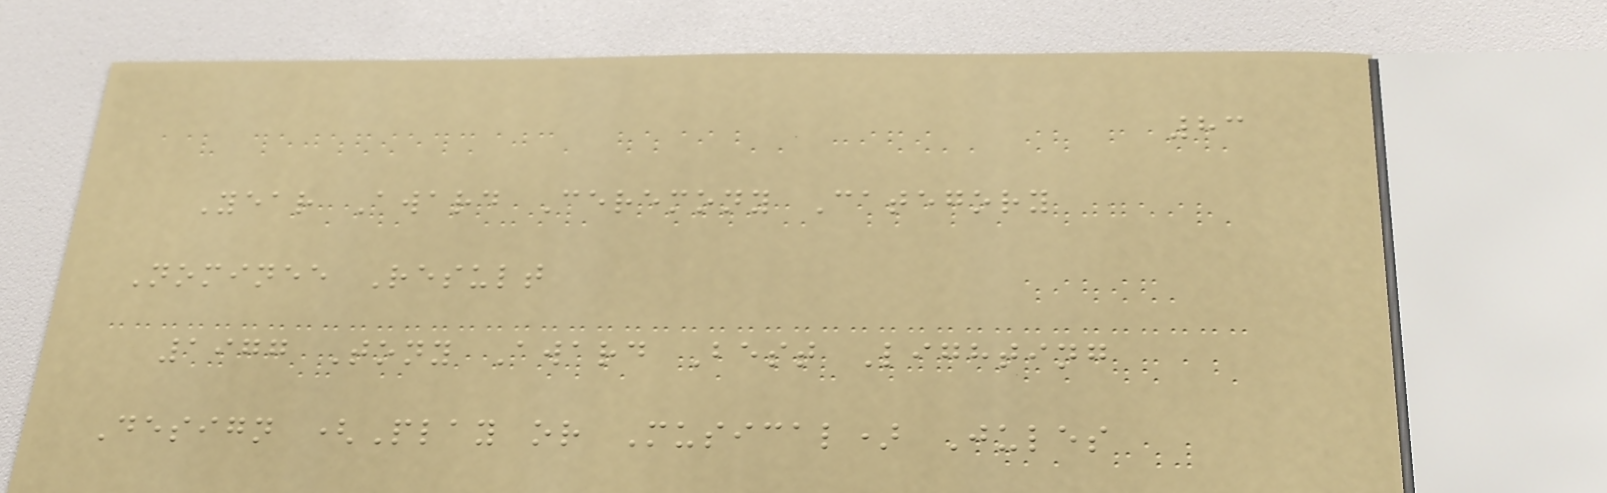83
Year Award Ceremony Category
Nominee Result
1977 Tony Award Best Lighting
Design (Play or Musical) Jules
